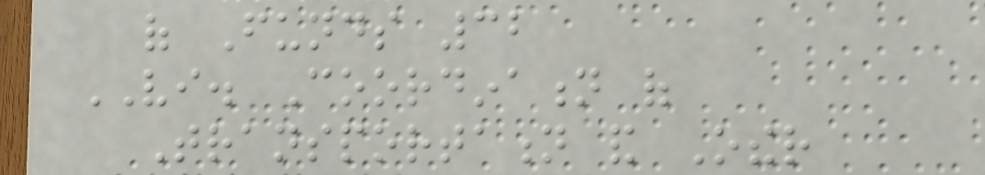of Funds 32
VI. Coordination of
Transportation and Other
